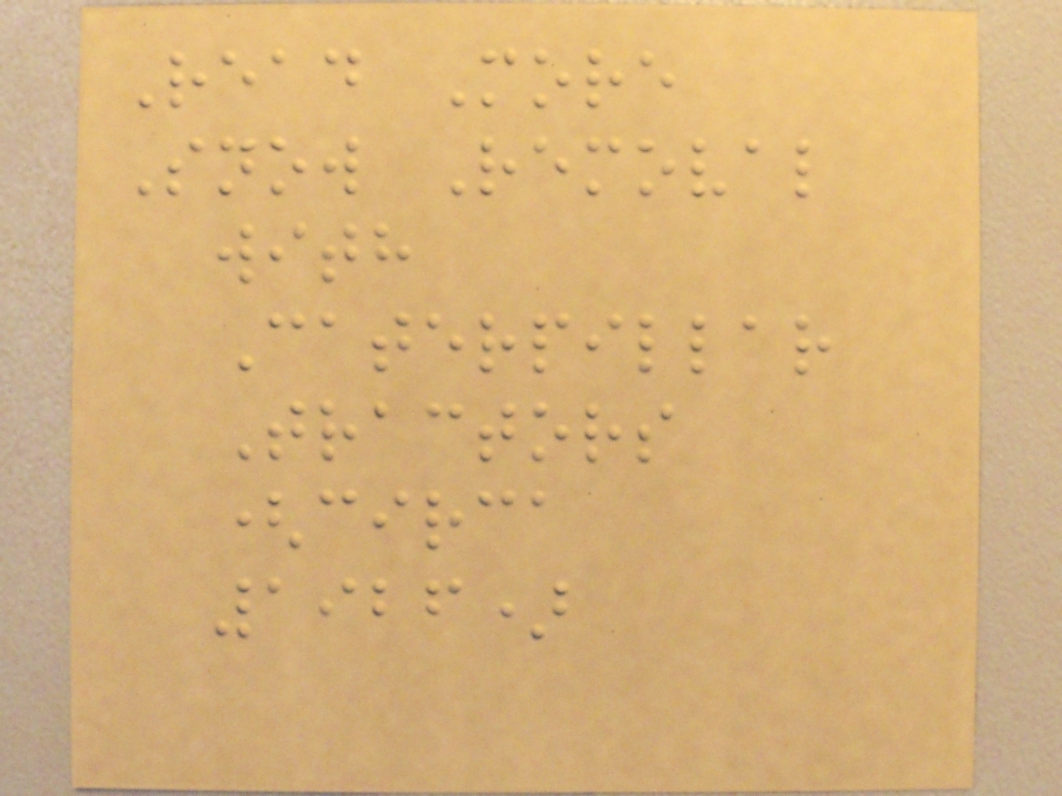Read More
Snow Removal
with
Caterpillar
Tractors
(circa
1926)
